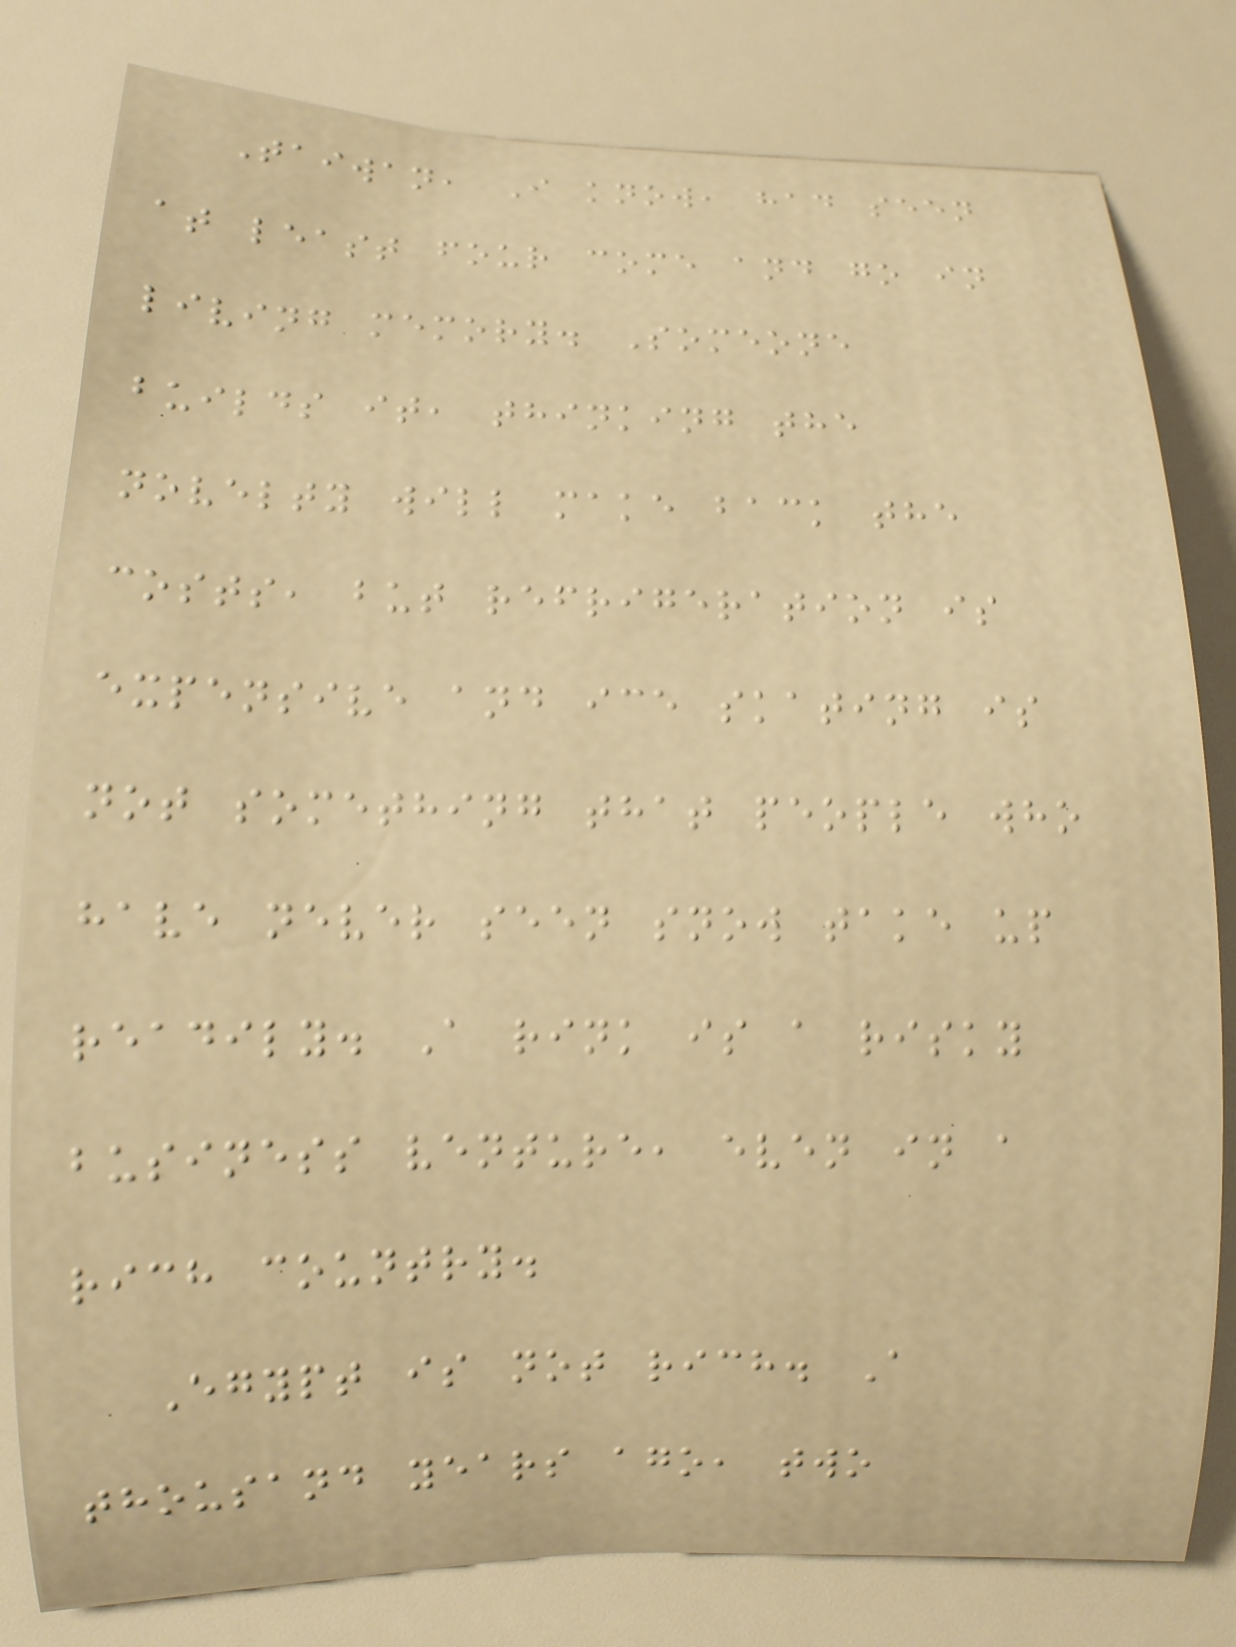Taiwan, I know, had seen
at least four come and go in
living memory. Someone
builds it, thinking the
novelty will make back the
costs, but refrigeration is
expensive and ice skating is
not something that people who
have never seen snow take up
readily. A rink is a risky
business venture, even in a
rich country.
Egypt is not rich. A
thousand years ago, two
